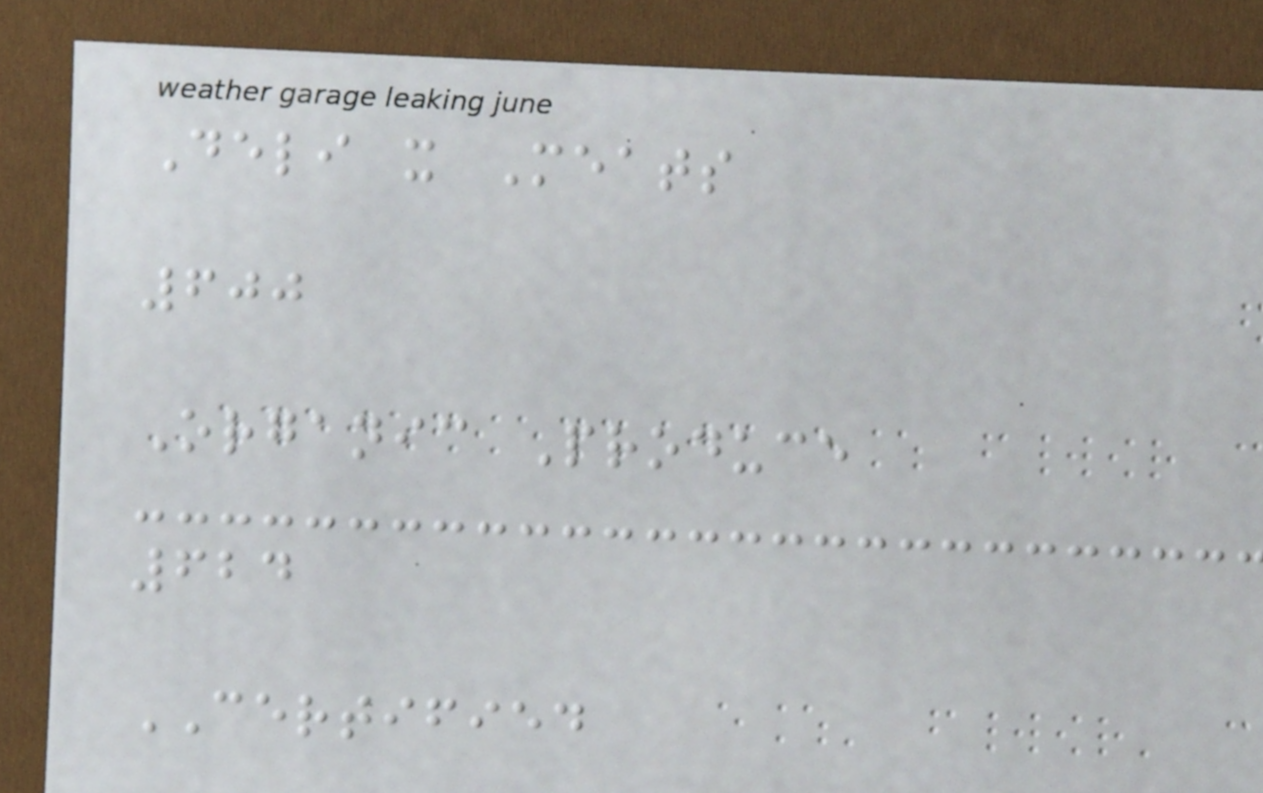Deli x Meats
600
Organic Produce
624
CERTIFIED
